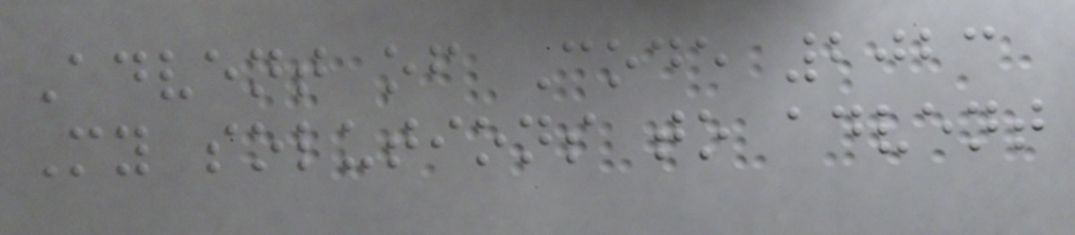Advent of Code 2023
My solutions to advent
